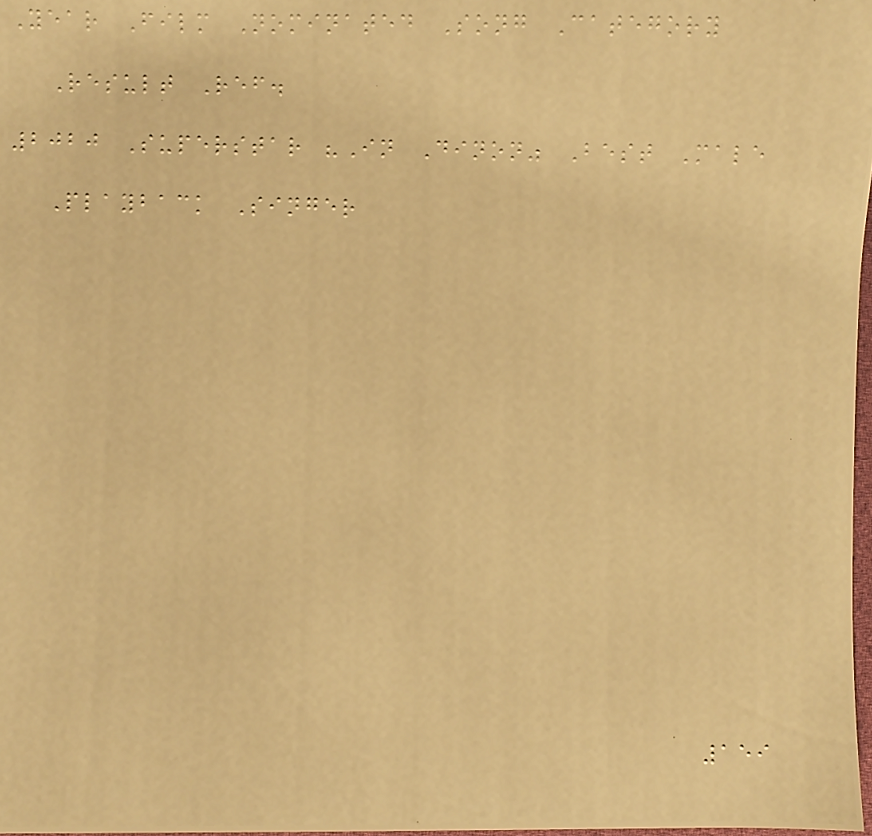Year Film Nominated Song Category
Result Ref.
2020 Superstar "In Dinon" Best Male
Playback Singer
159
